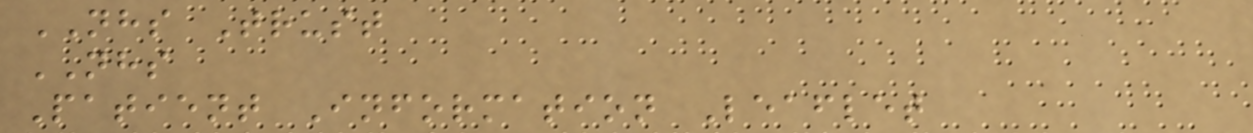NHS Trust
NHS
Patient Information Leaflet
